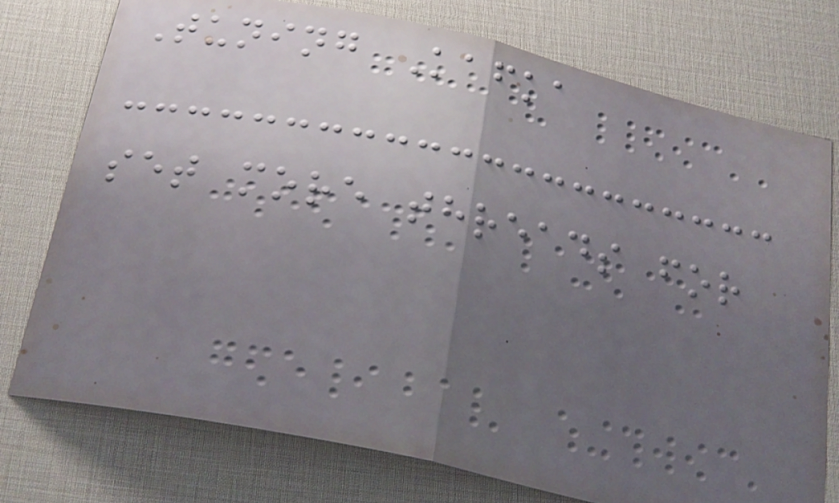Tuning Kafka
set more threads for
